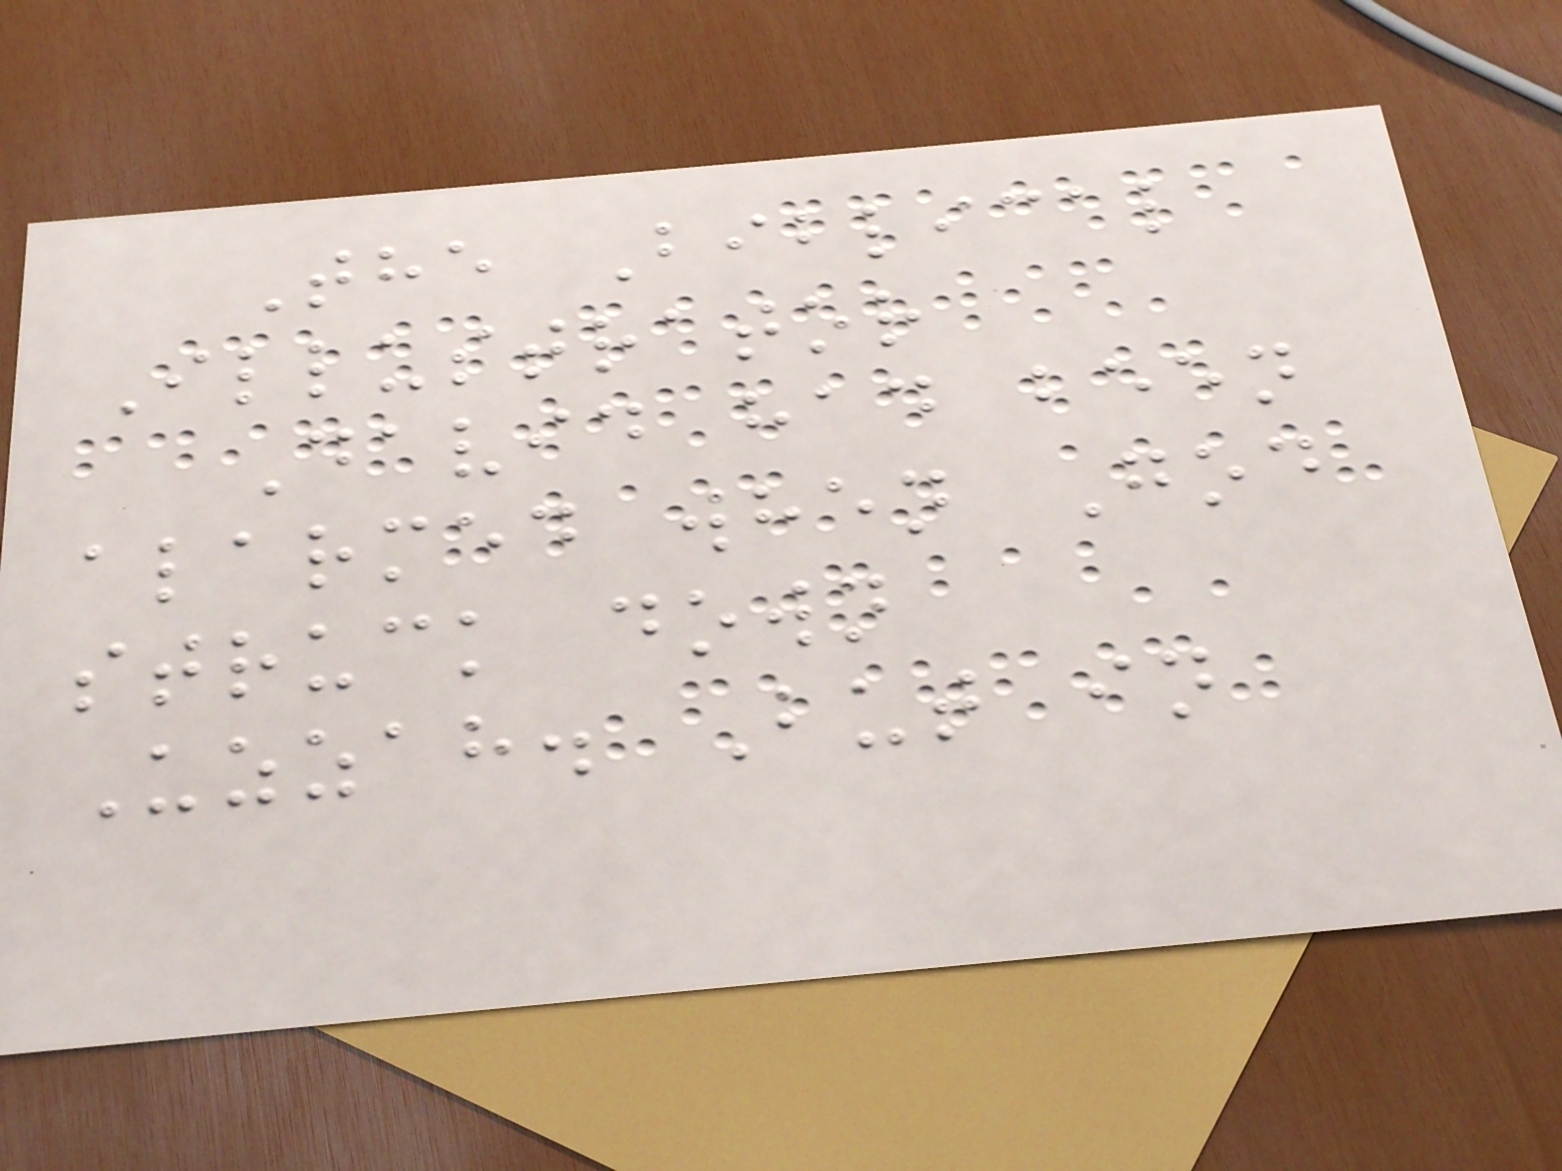The Biblical
Illustrator
David had been
alarmed when God
struck down
Uzzah. But in
